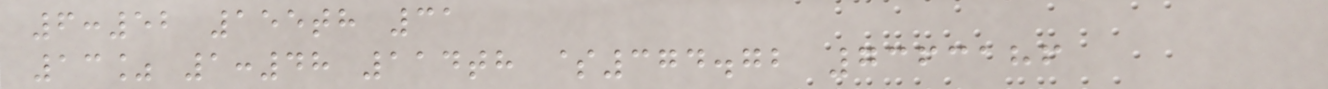6:52 155th 31
13% 1:48 114th $374.72 7363186
